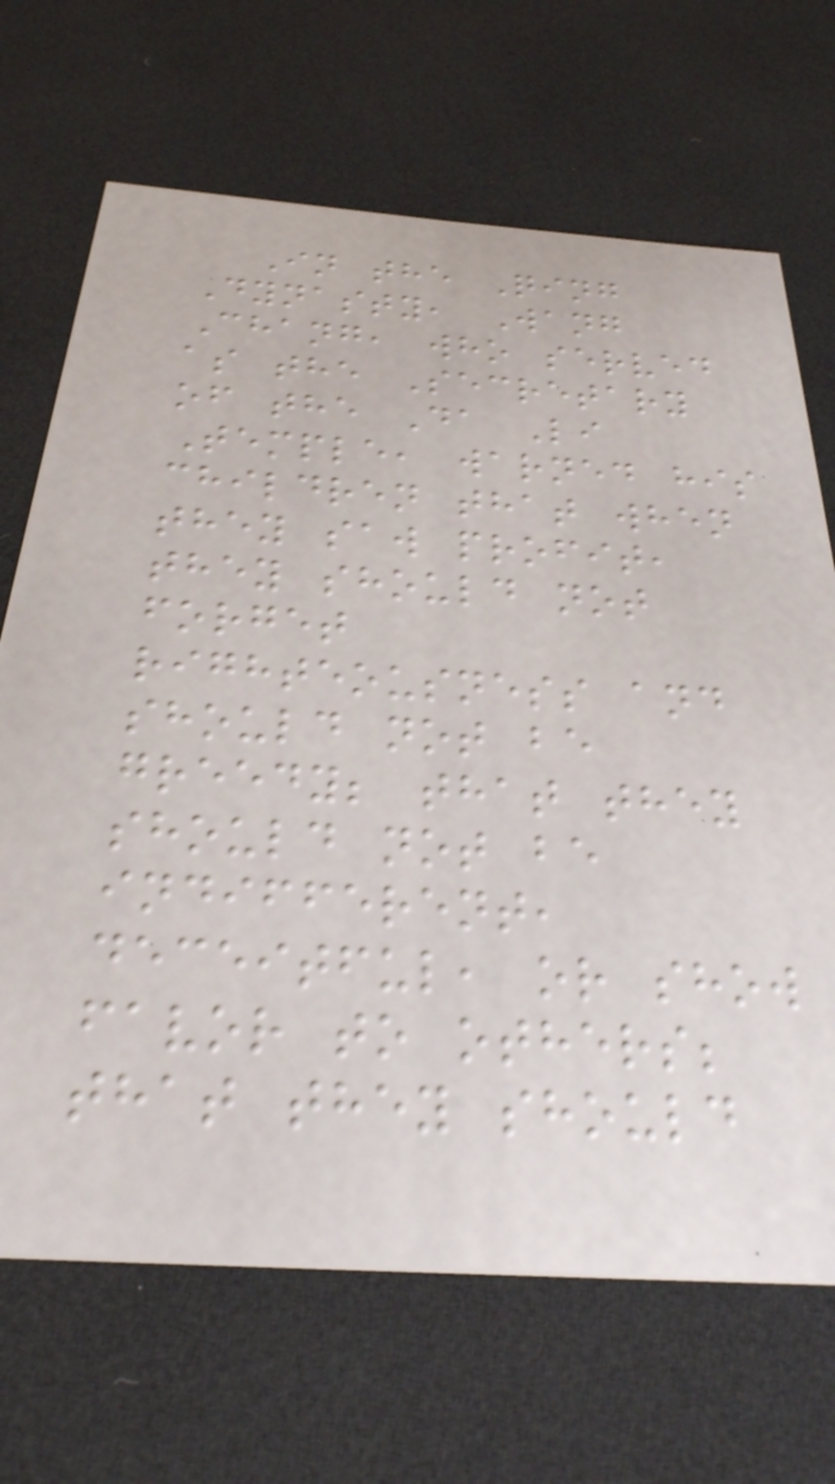In the Qing
Dynasty, Wang
Chang, who served
as the Secretary
of the Da Li
Temple, warned his
children that when
they saw profit,
they should not
forget
righteousness and
should not be
greedy; that they
should not be
indifferent,
deceitful, or show
favor to others;
that they should
